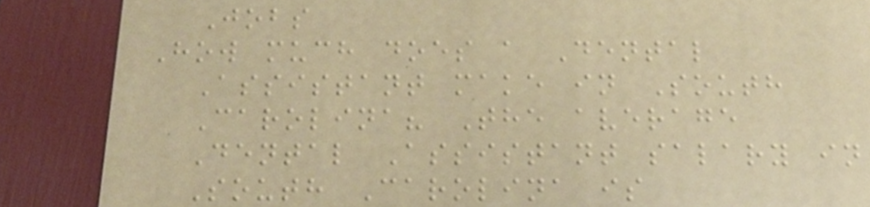Jobs
How much does a Dental
Assistant make in South
Carolina? The average
Dental Assistant salary in
South Carolina is
